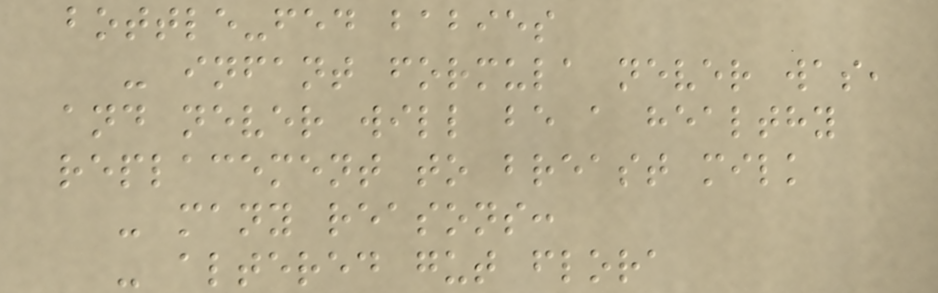bottle-fed babies
- infant formula never was,
and never will be a healthy
replacement to breast milk
- many reasons:
- altered gut flora
